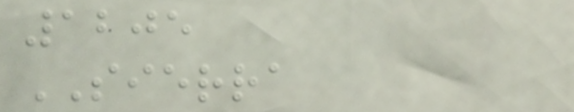1205
SIERRA
